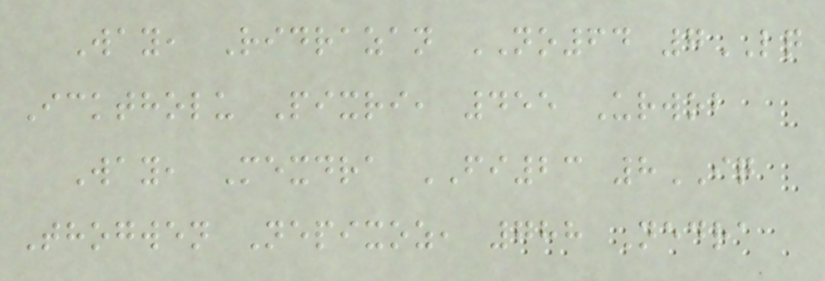Way, Ridrazan NO64 7LQ
Icktholu Pixri, 455 Urwob
Way, Mexdra FI23 8IQ
Thogwen Nepixoz, 788 Nedra
